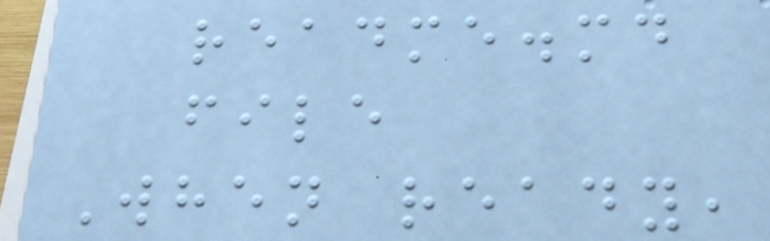readme.md
file
When ready,
